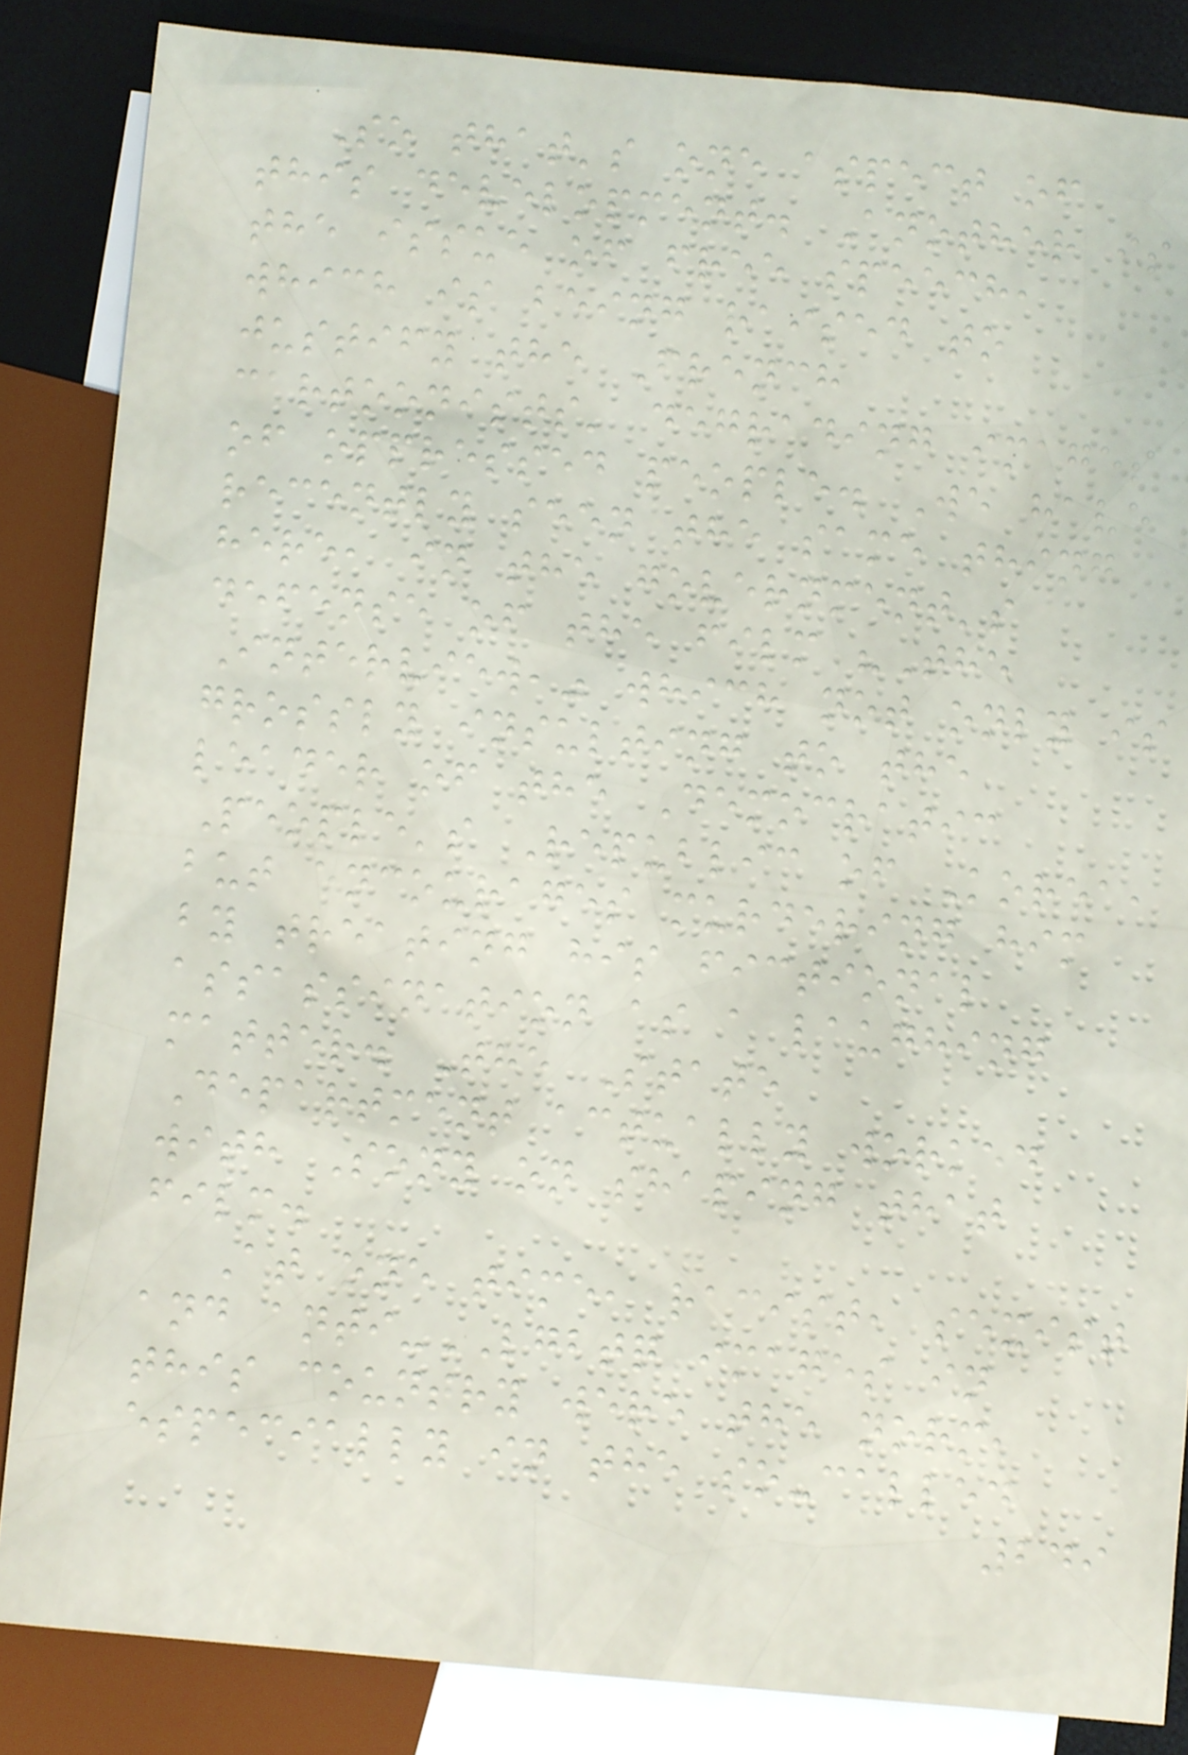So that's one aspect of
this development. Another is
the issue of free speech,
which is being raised to
justify the French
cartoonists' degrading images
of oppressed people. We have
recently seen the same thing
here, in the government's
defense of the film "The
Interview," which not only is
grossly insulting to the
leader of the Democratic
People's Republic of Korea,
but encourages murdering him
by treating his fictional
assassination as a laughing
matter. The State
Department actually worked
with Sony on shaping that
film.
At one time, racist, sexist
and anti-LGBTQ images in
this country were the norm,
especially in the so-called
249
